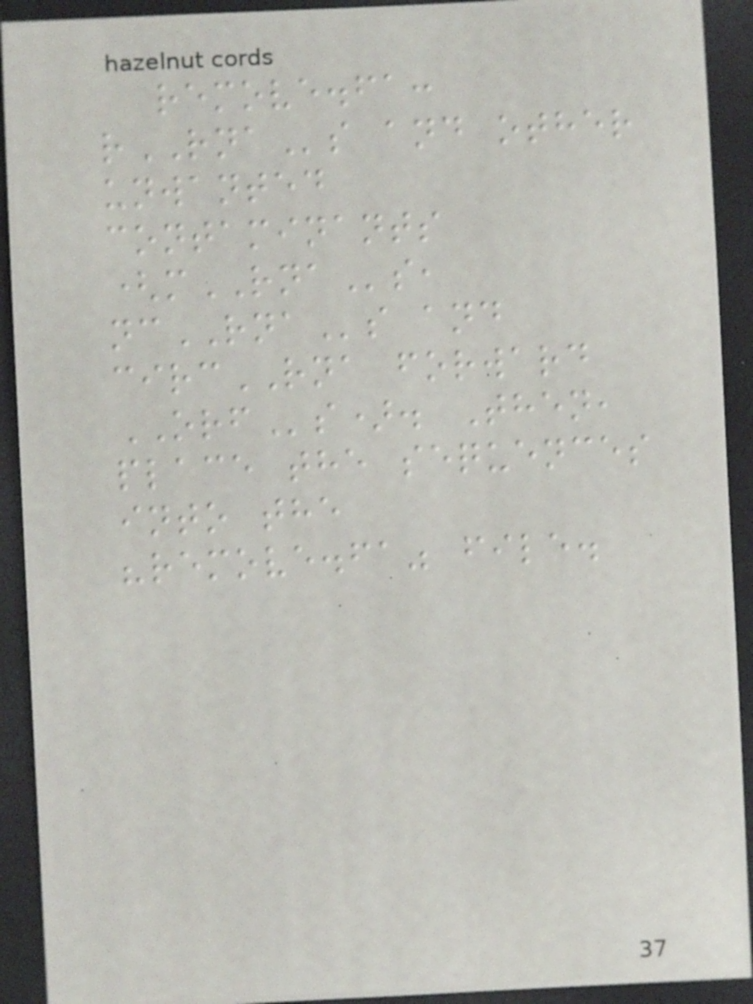remove.fa:
rRNAs and other
unwanted
contaminants
(mRNAs,
ncRNAs and
circRNA forward
ORFs). Then,
place the sequences
into the
"remove.fa" file.
